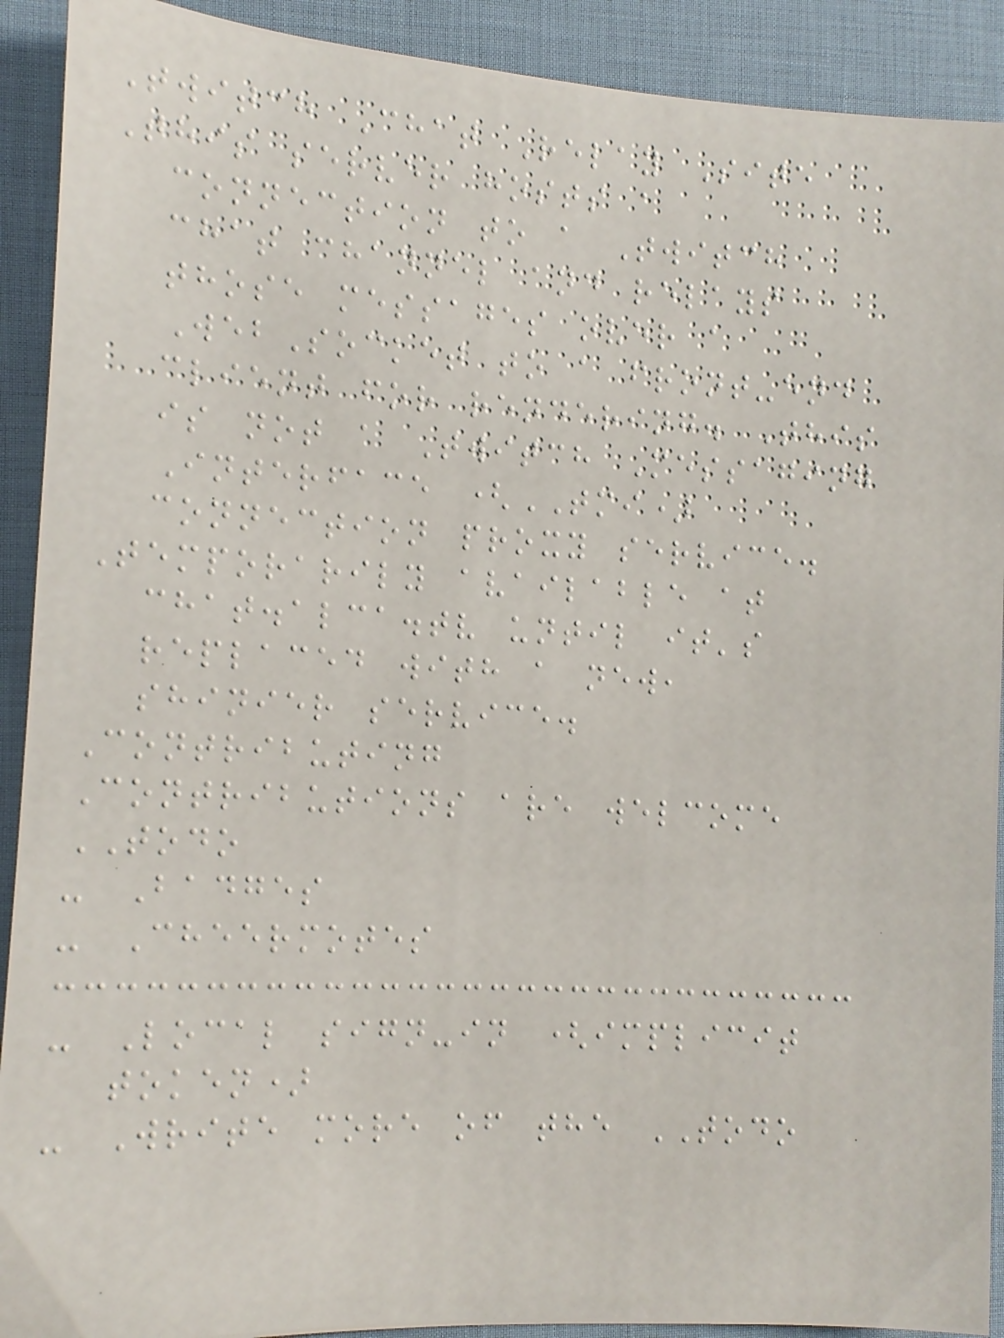Twitch Chat Relay Site
This server hosts a
connection to a Twitch
chat channel and relays
those messages over a
WebSocket to a front-end
client for rendering. This
is not a Twitch Messaging
Interface (TMI)
connection proxy service.
Temporarily available at
chat.alca.tv until it's
replaced with a new,
shinier service.
Contributing
Contributions are welcome
TODO
- Badges
- Cheermotes
- Local sign-in (implicit
token)
- Write more of the TODO
